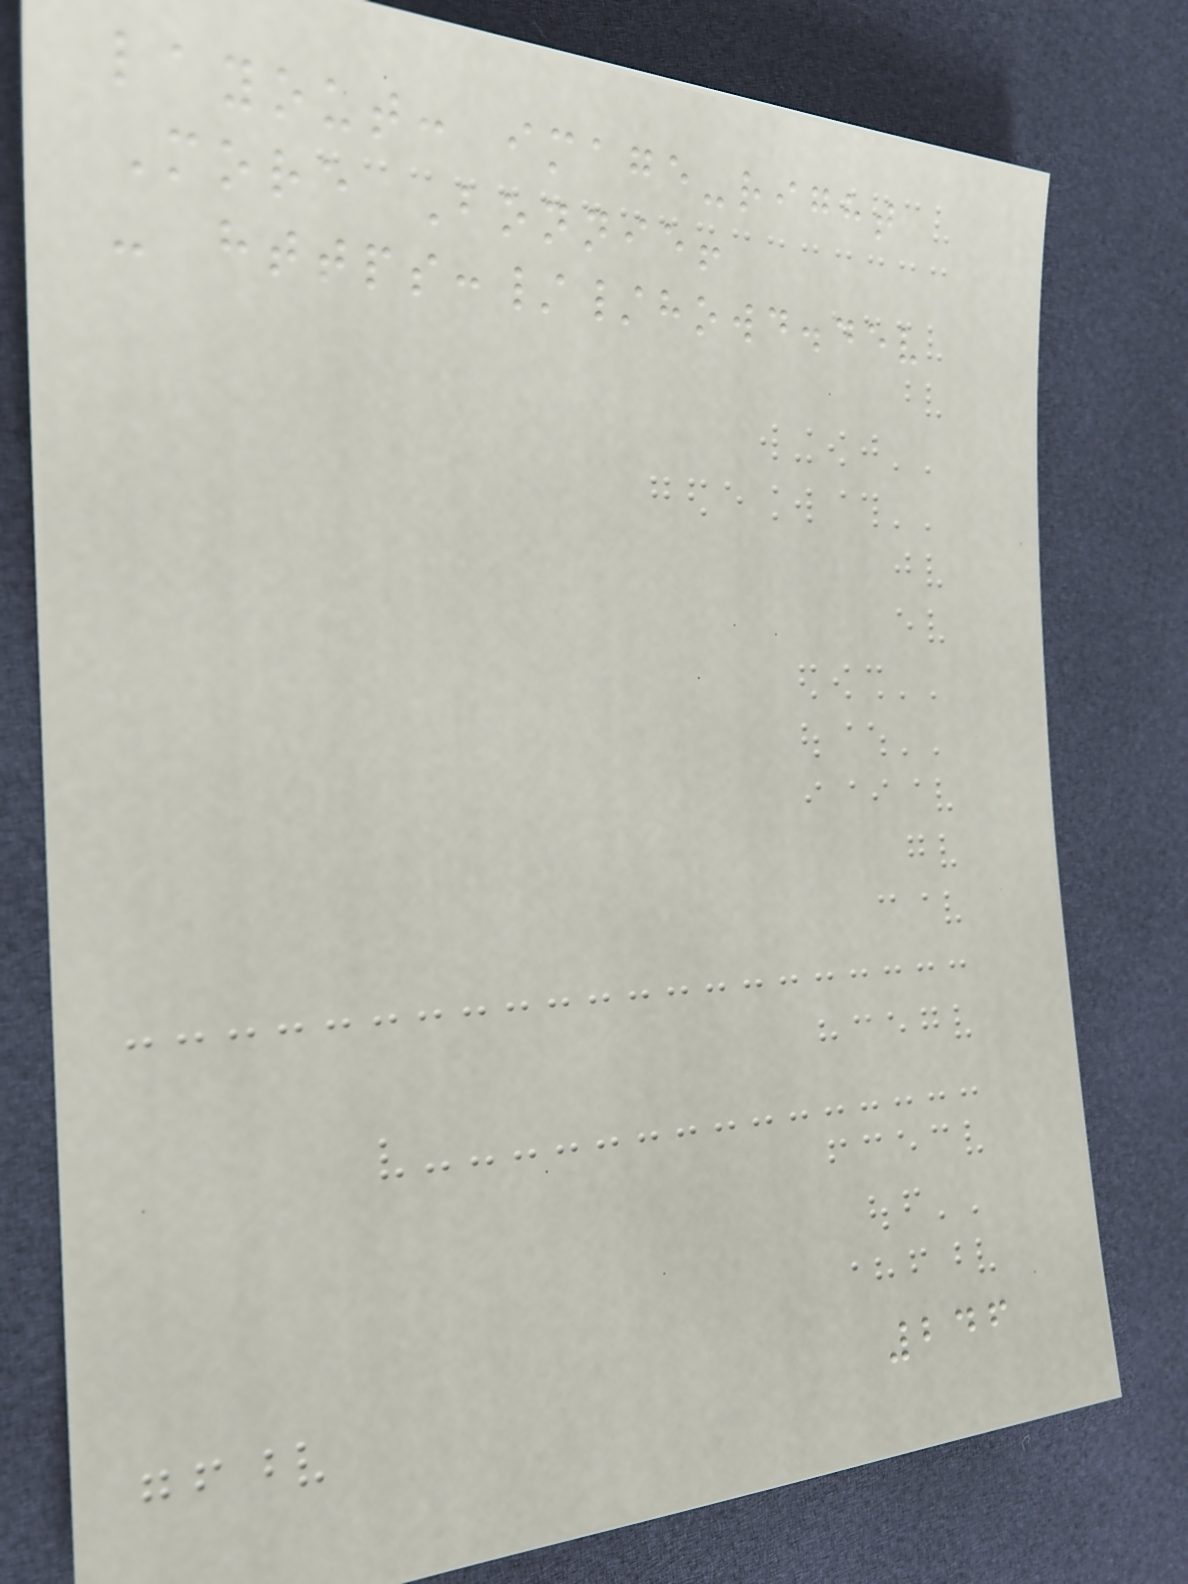layout: image-right
More Bonnie!
- https://howd.dev
246
